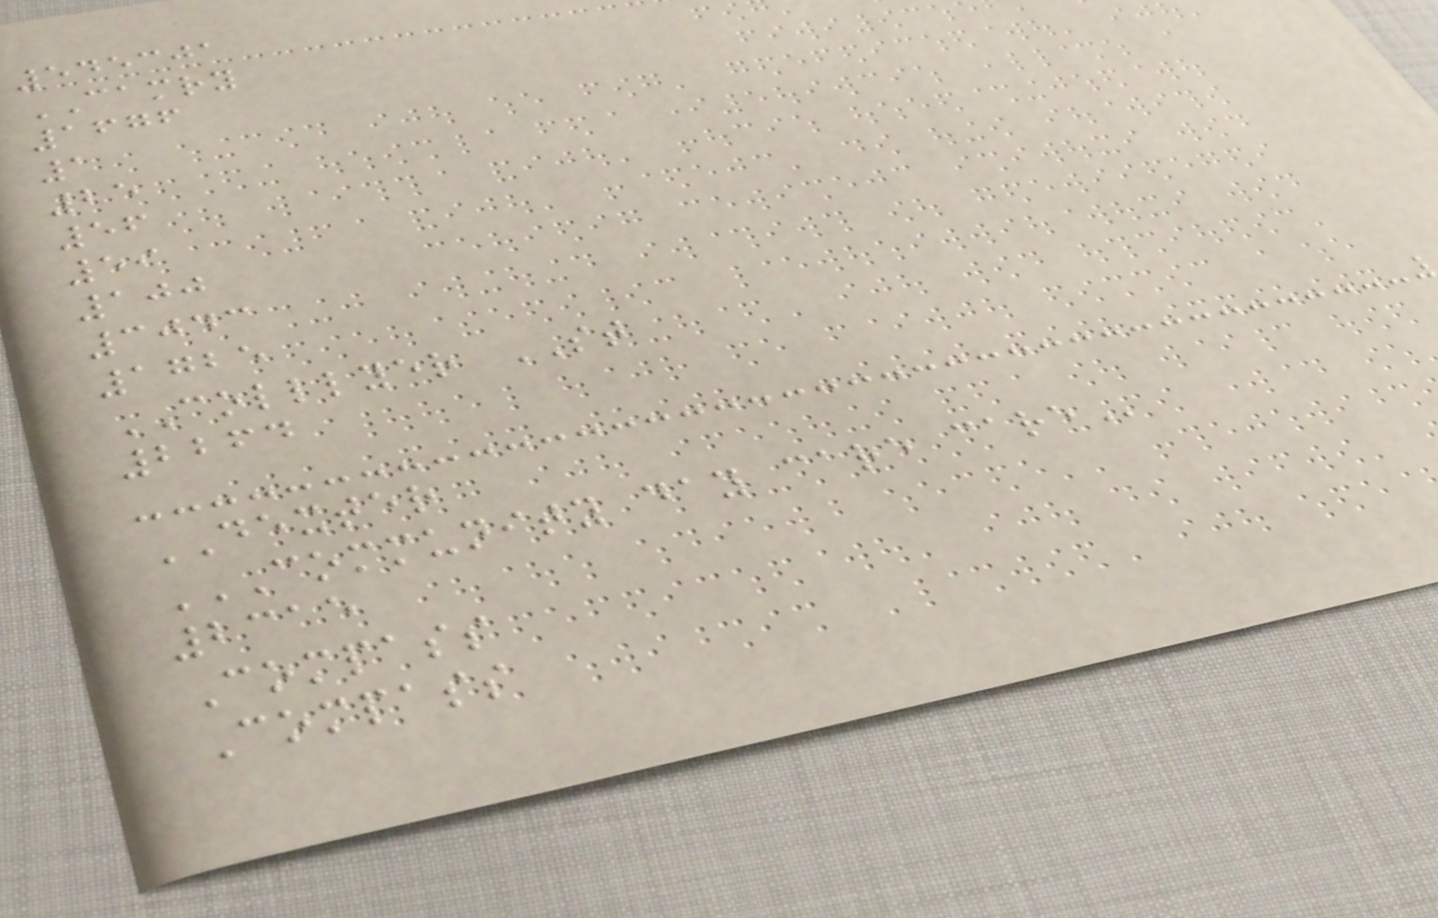545301
CAMRY
1676
1
25
56
59
100
3043
1725
COLLLYER ST
2264
DEXTER
COMMUNITY DAY CARE CARE
2315
Compass
Compass
